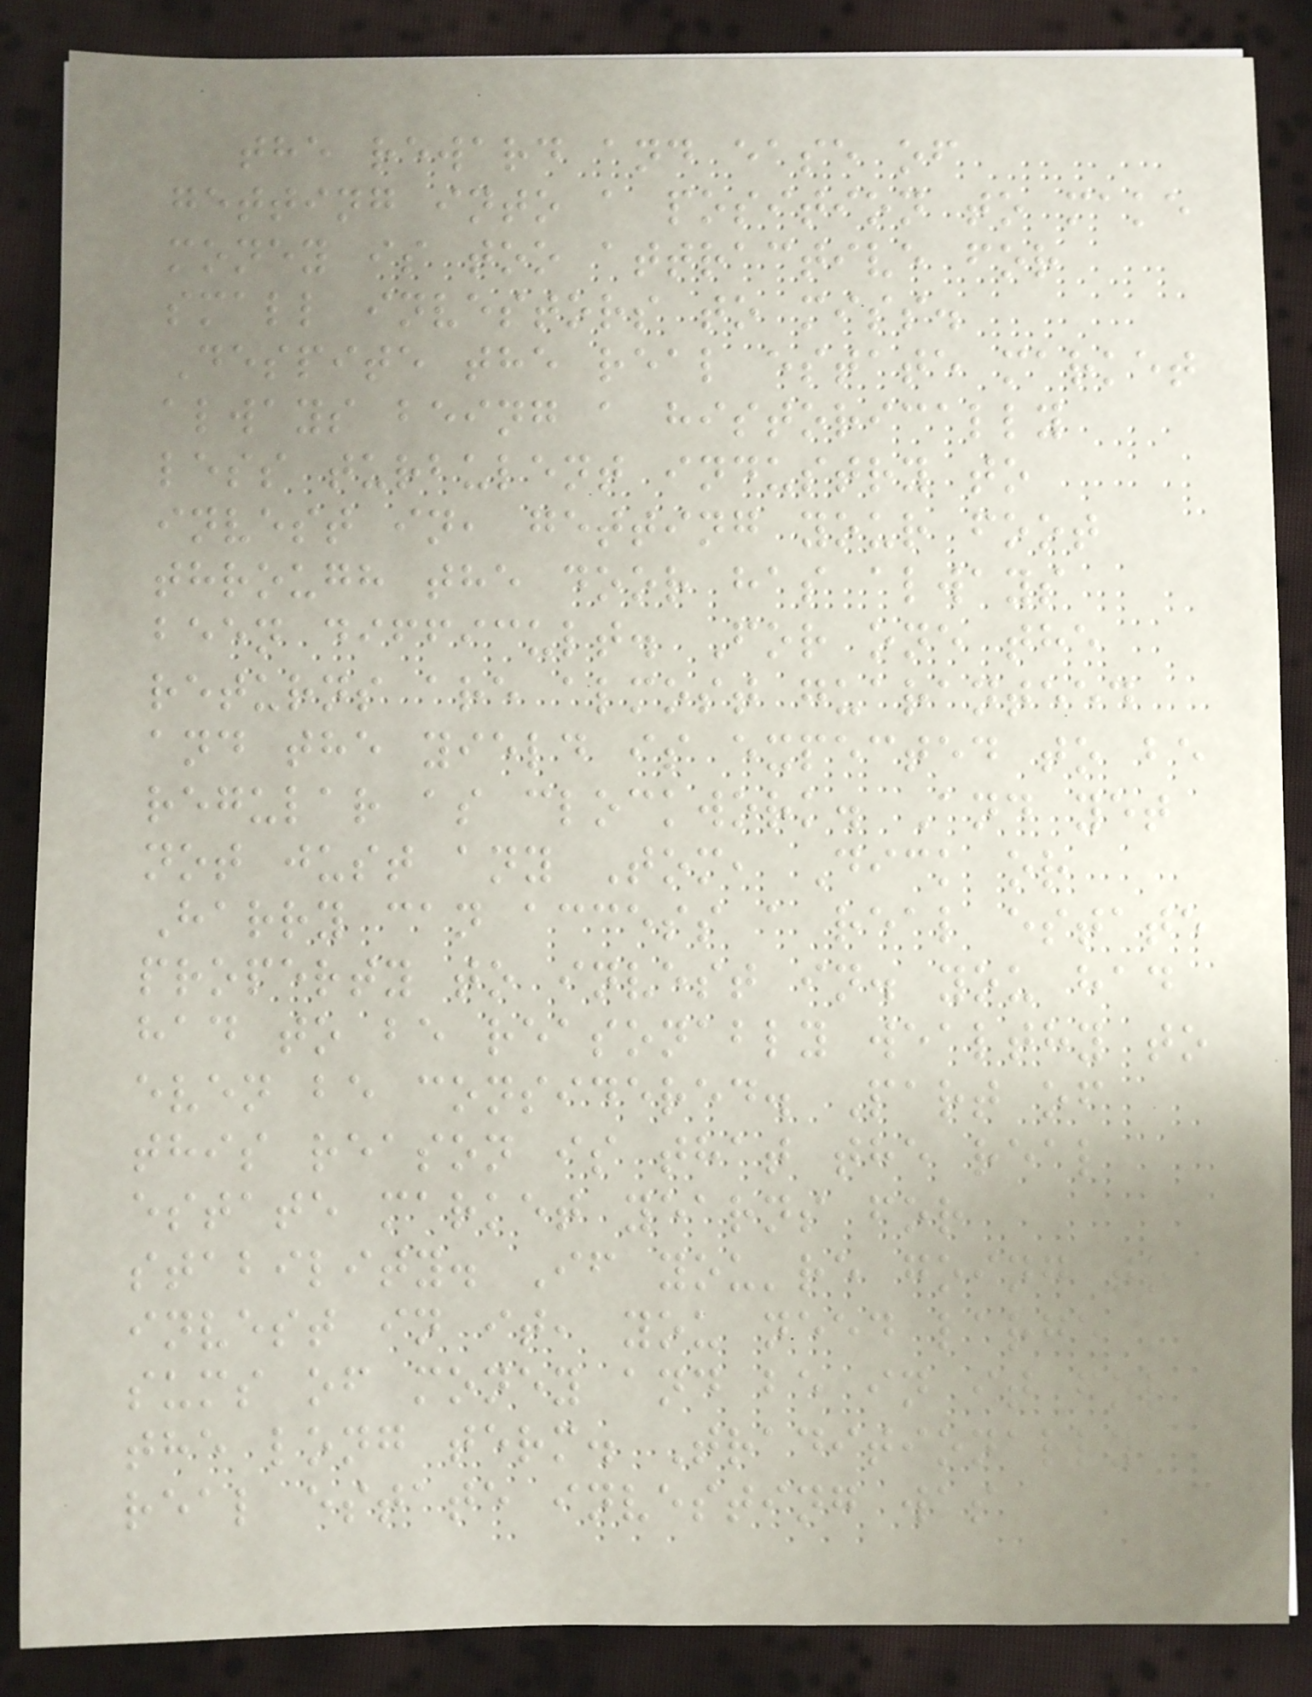the reward and ease of
getting into a position to make
money is too attractive for
small investors to miss.
Despite the real estate market
always being a historically
less turbulent industry to
invest in, getting your foot
through the door has always
been difficult. For one the
returns are almost guaranteed
and the yield is expected to be
regular as clockwork. And yet
not just any Tom, Dick or
Harry can access a real estate
property to invest in. you had
had to be reasonably wealthy to
even be considered. Part of
this reason is that the real
estate market yearns for
stability. If you're going to
invest in it, you need large
sums of money and be in it for
the long term. Traditionally
real estate investing was
